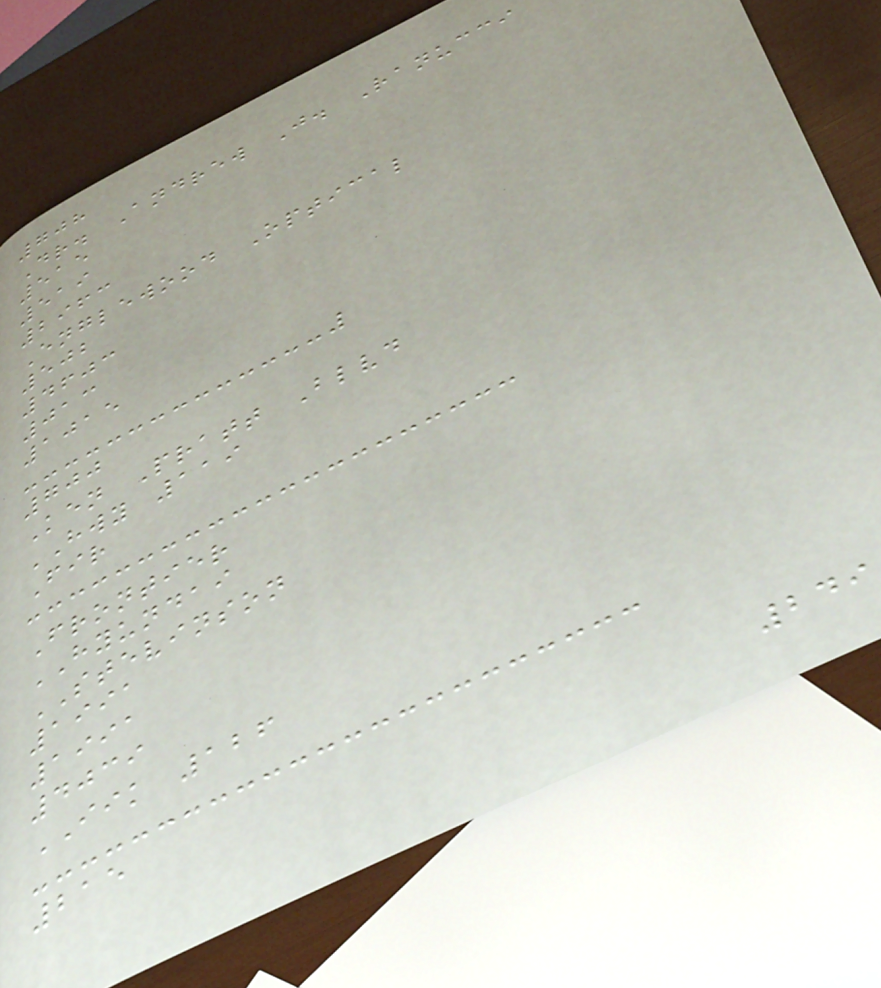708
Dr. Andrew J. Ranucci
515
519
2963
Englewood Optical
502
4603
013
1015
700
Ken Pratt Blvd
HWY 119
Fir
Frontier
HYUNDAI
STEVINSON
1991
1991
4039
IIK 126
215
249
